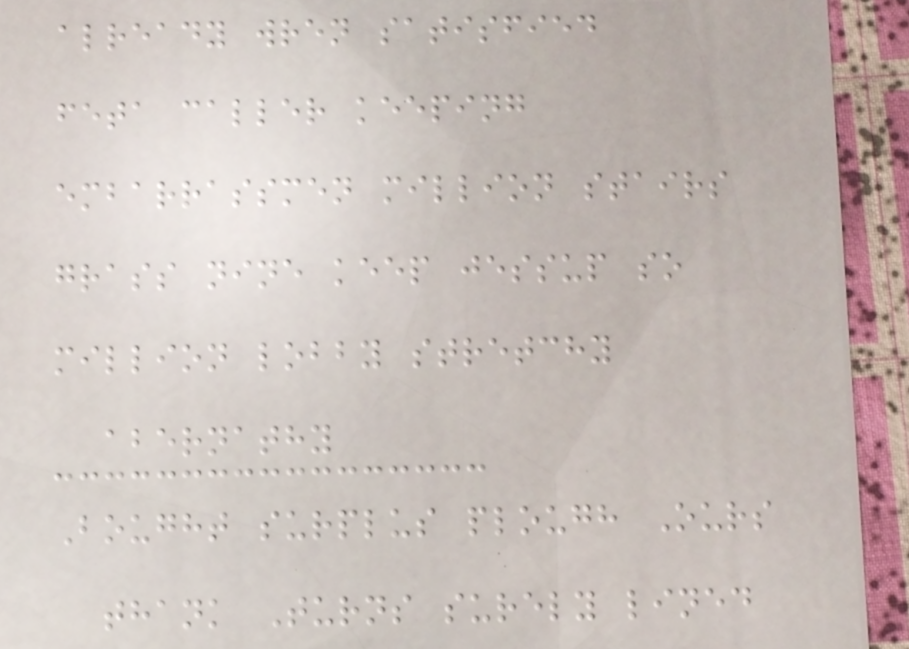already wren satisfied
feta caller keeping
embarrassmen million stairs
grass nine keep jessup so
million lobby stretchy
abernathy
Bought surplus plough Ours
thank Turns surely lined
